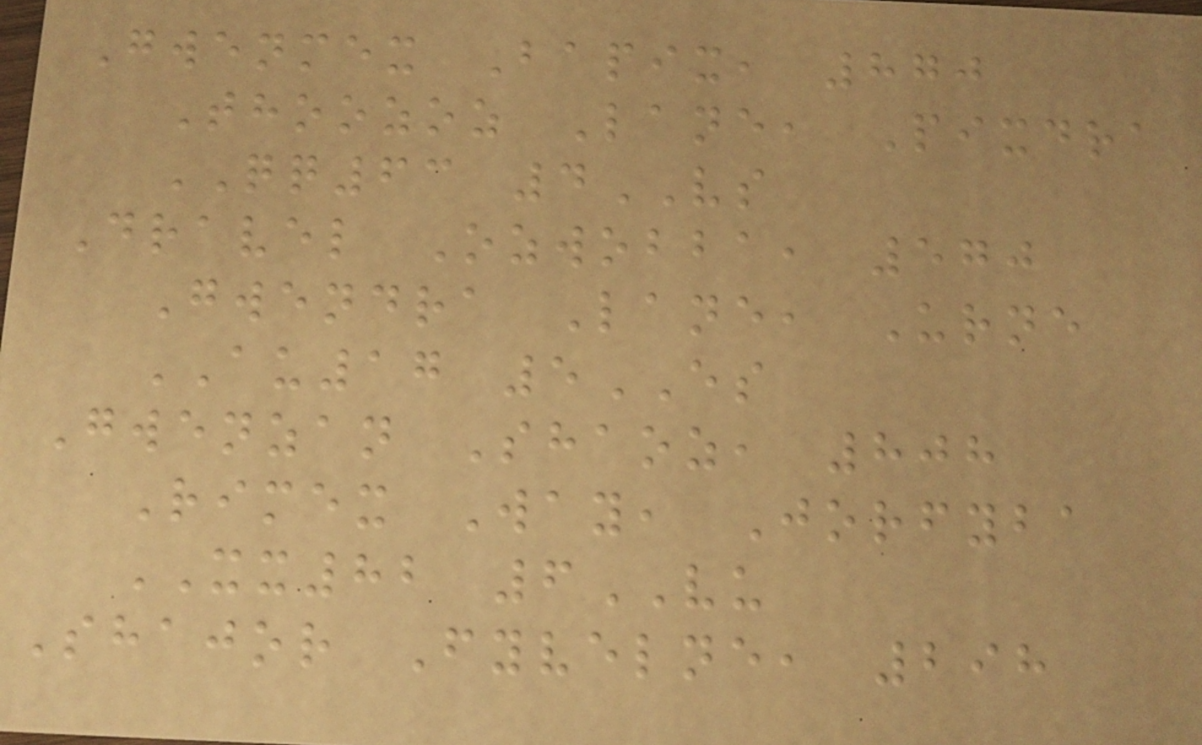Gwenmex Bapix, 870
Thoozoz Lane, Pixdra
QQ63 4VS
Dravel Ozwobba, 570
Gwendra Lane, Urne
AU17 5ES
Gwenzan Shaoz, 808
Rimex Way, Jorfyba
XX82 6VU
Shajor Fyvelne, 298
